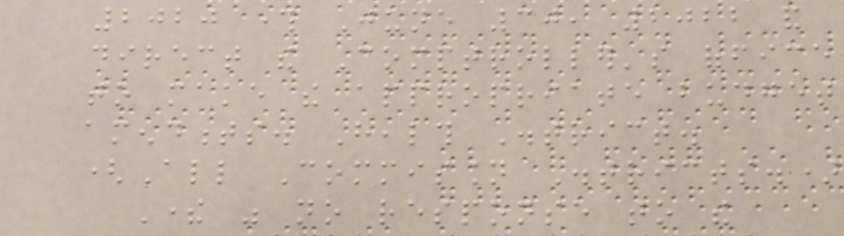2020 through June 30, 2022 and
direct the Comptroller's office
to make the appropriate budget
amendments. Health District.
(All Commission Districts.)
There was no response to the
